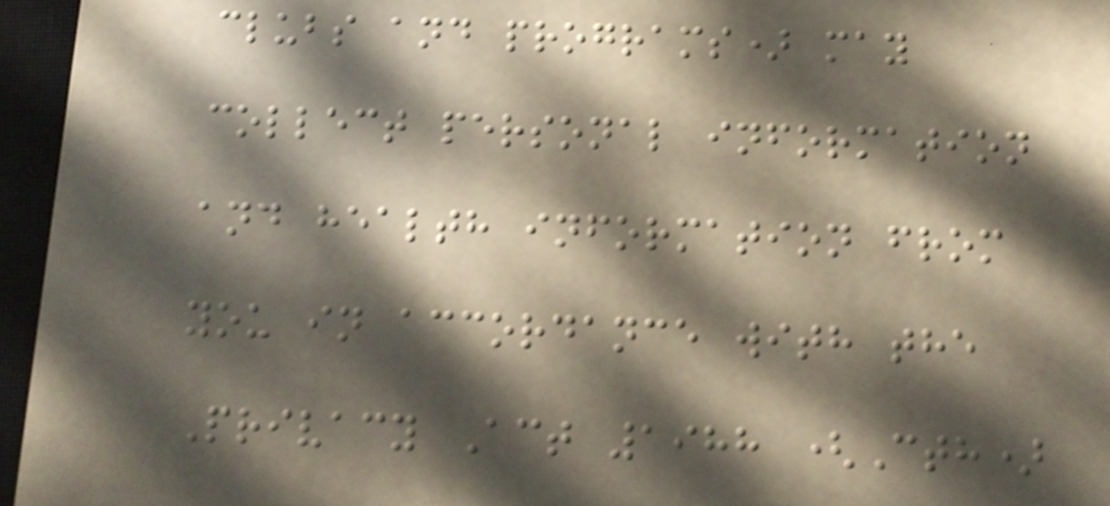clubs and programs) may
collect personal information
and health information from
you in accordance with the
Privacy Act 1988 (Cth)
